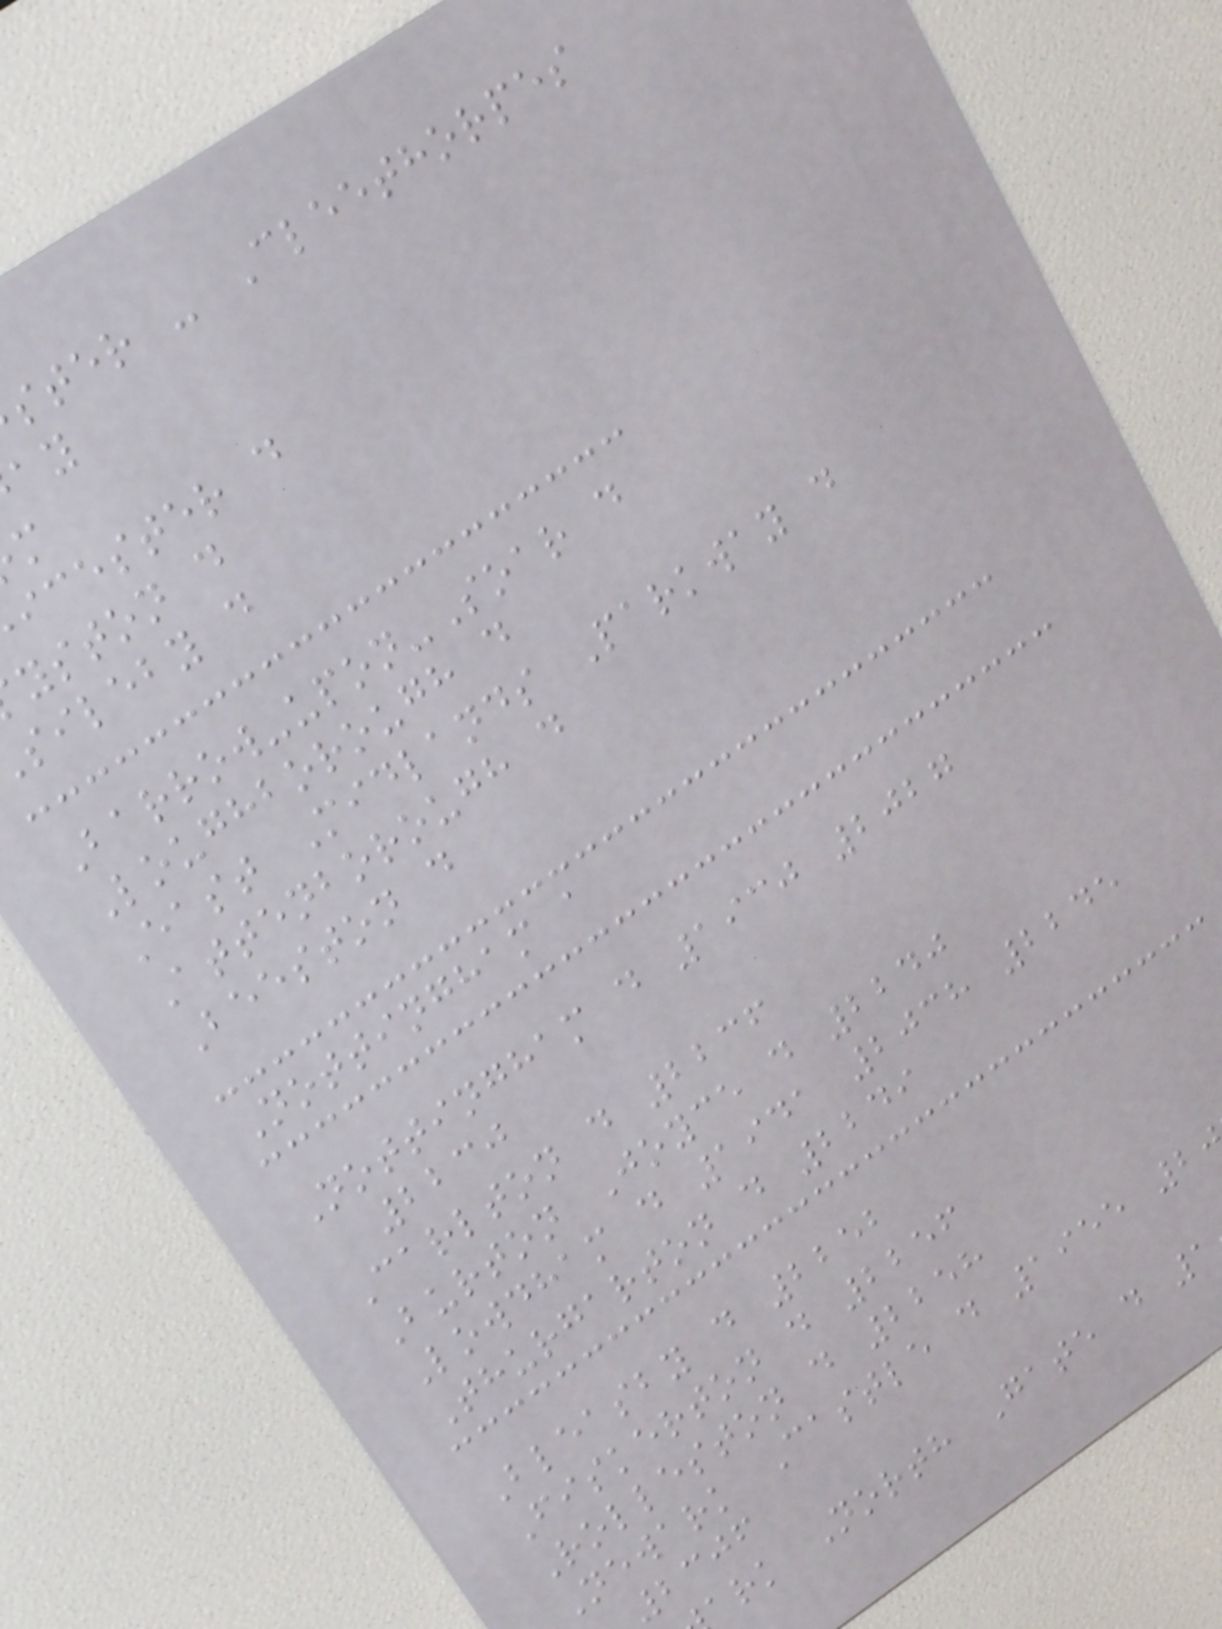ster - Cleethorpes
icester d
yston d
sileby d
Barrow-upon-Soar d
Loughborough d
East Midlands Parkway d
Attenborough d
Beeston d
Nottingham a
Nottingham d 1930 2027
2230
Carlton d 2236
Burton Joyce d 2240
Lowdham d 1941 2038 2245
Thurgarton d 2249
Bleasby d 2252
Fiskerton d 2256
Rolleston d 2258
Newark Castle d 1955 2
2306
ark North Gate d 1
